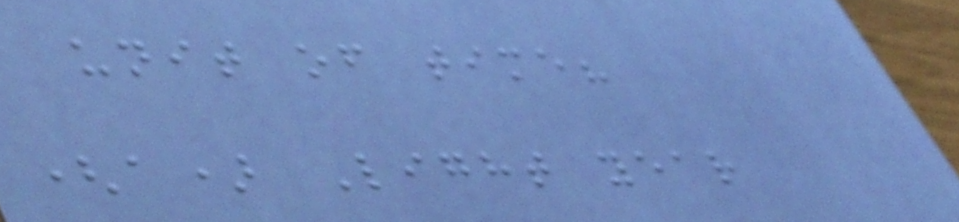unit of time?
(a) Light year
